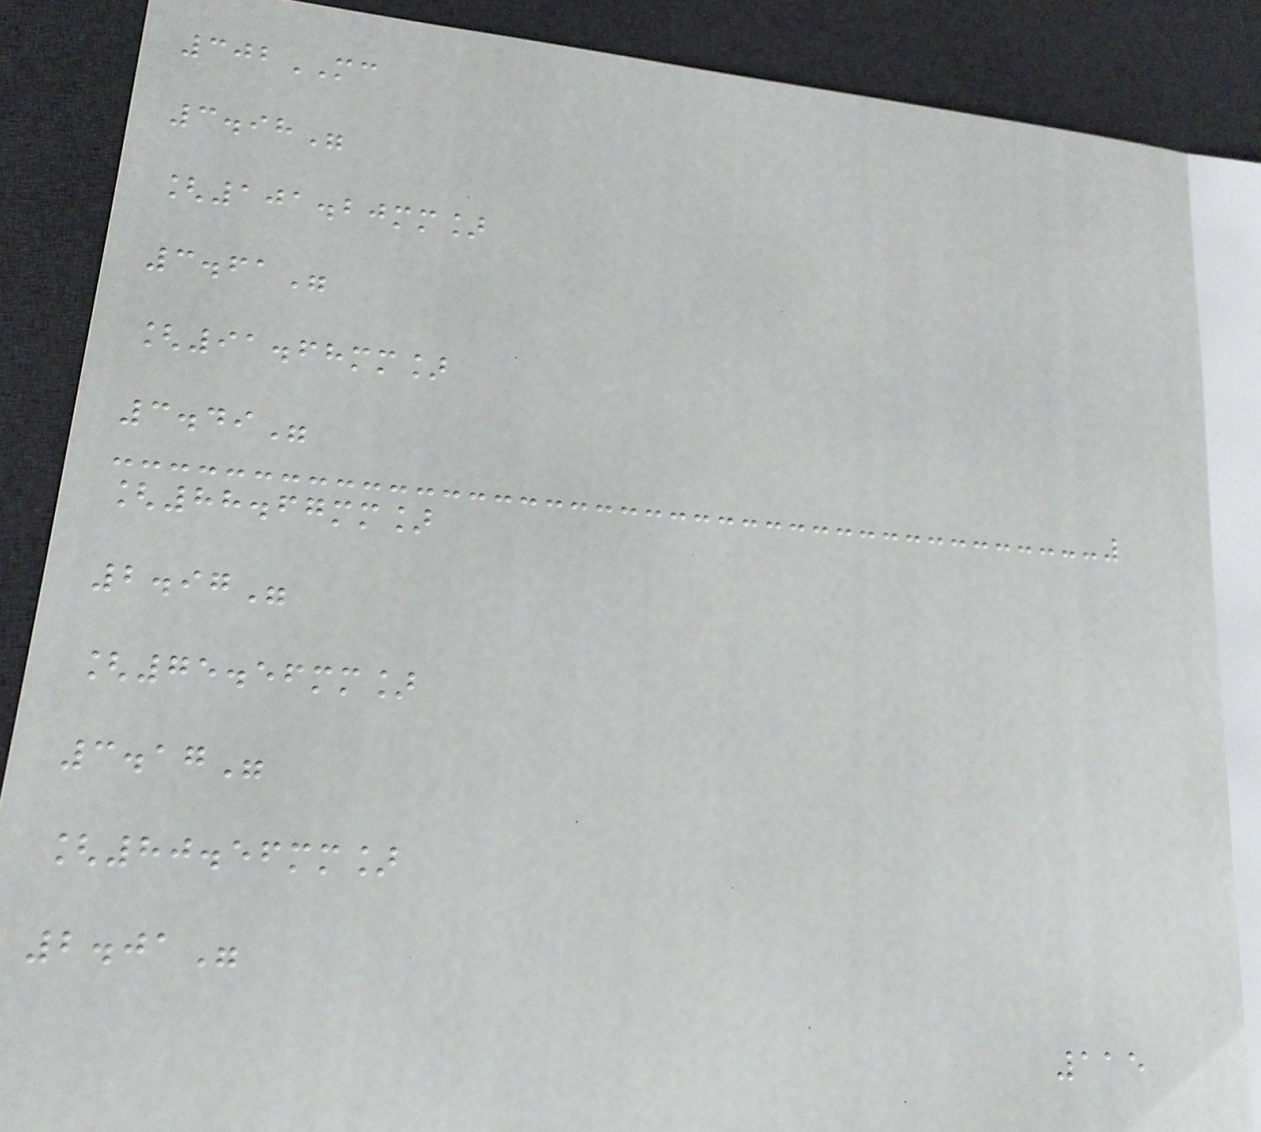302MC
3.98"
[101.20mm]
3.61"
[91.68mm]
3.49"
[88.67mm]
2.97"
[75.56mm]
3.17"
[80.56mm]
2.01"
115
